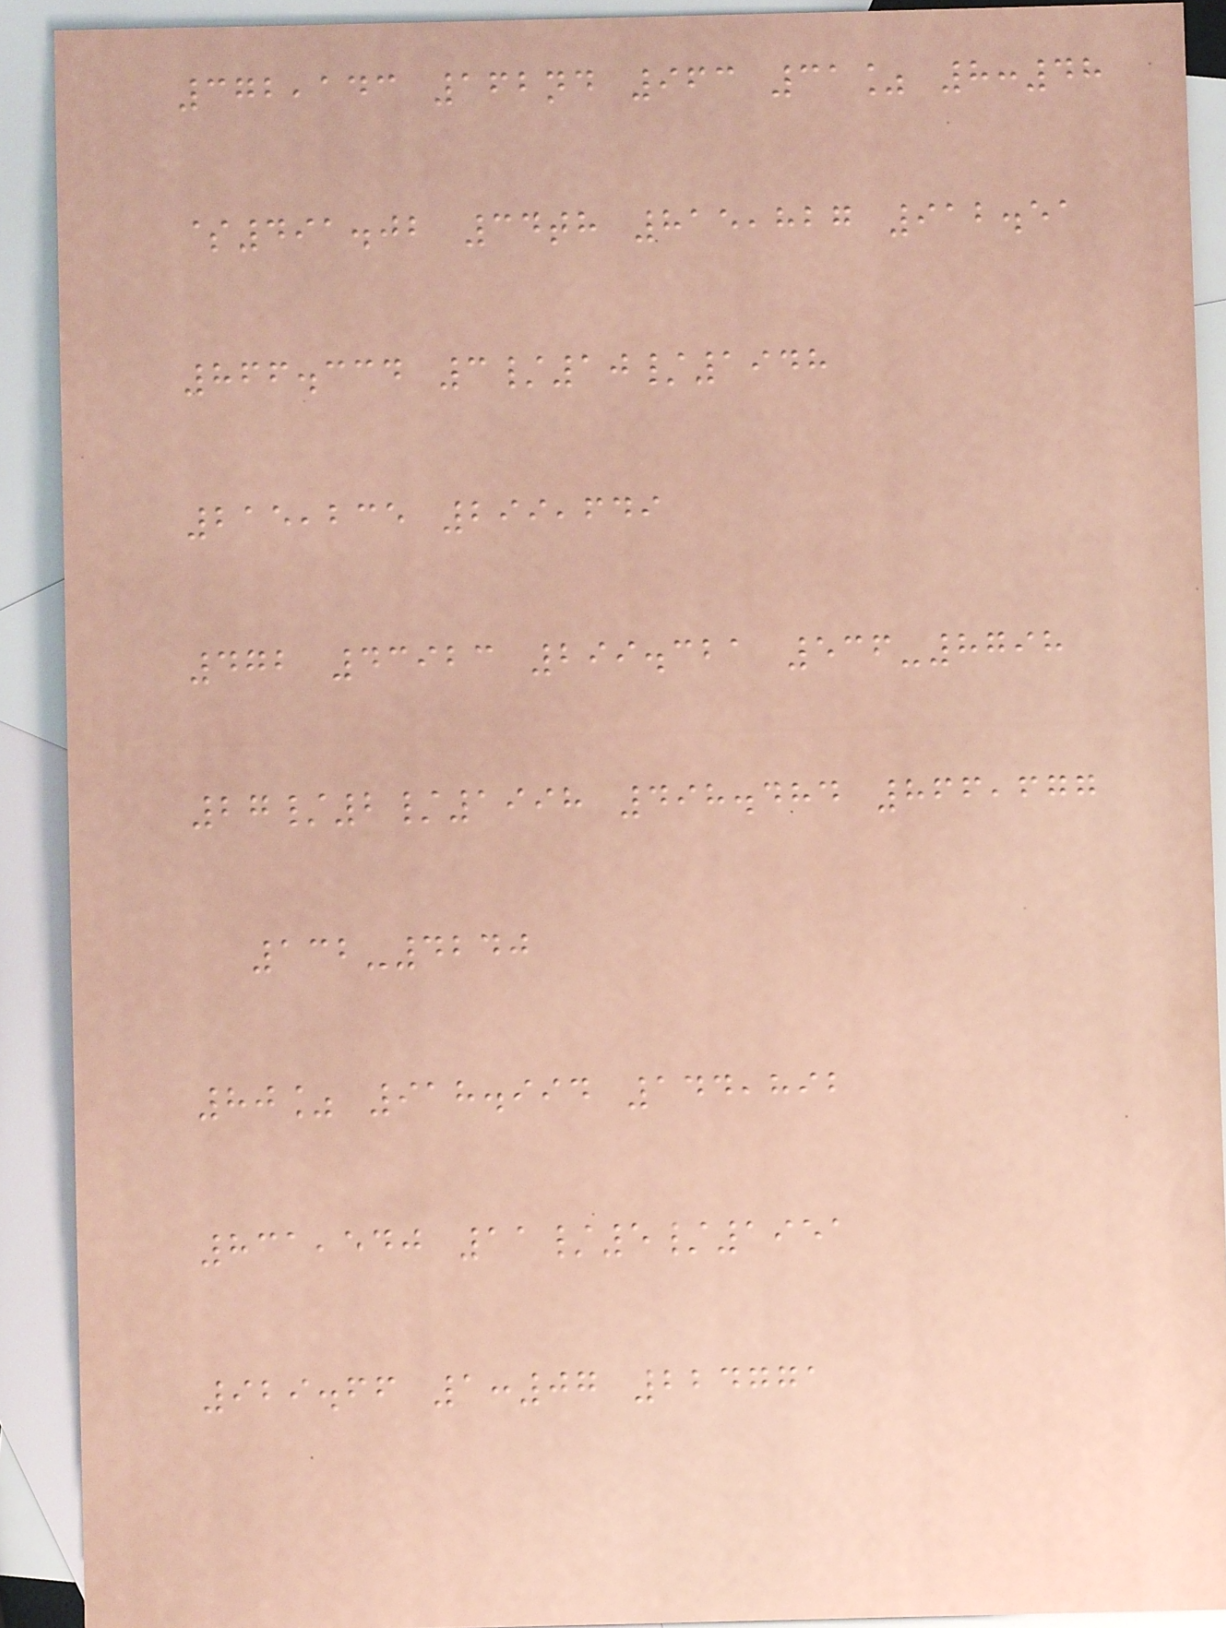372,143 162nd 963 31% 8:48
$491.02 34th 815,827 912.51
866.334 3/10/1948
215,235 299,649
472 43923 299.321 536-8798
27/2/1998 498.484 866,677
132-4240
80% 918.994 144,892
831,540 11/5/1951
929.66 1:07 224771
